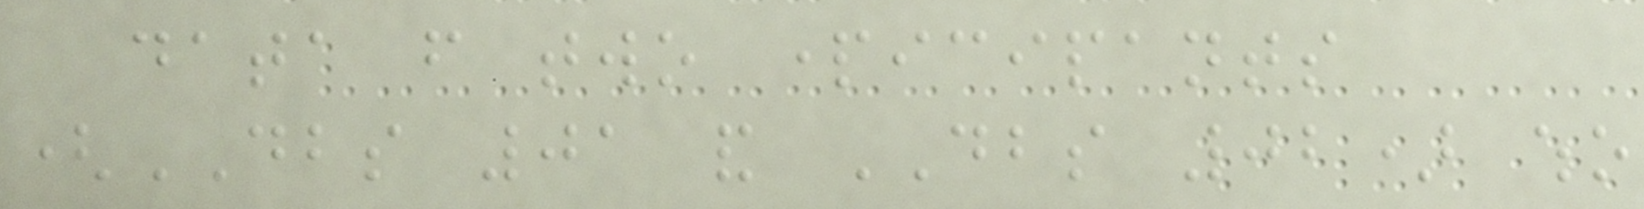data from two participants
(DBS 01 and DBS 02) who
